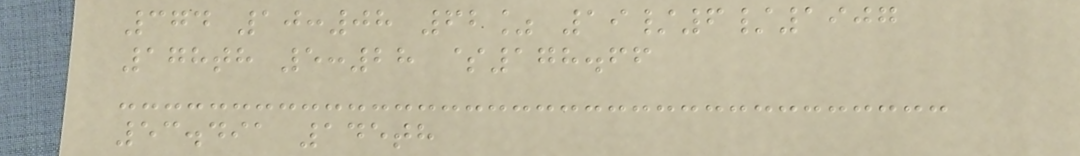374 10:08 62% 19/6/1907
178th 5:28 $178.66
53.491 145th
